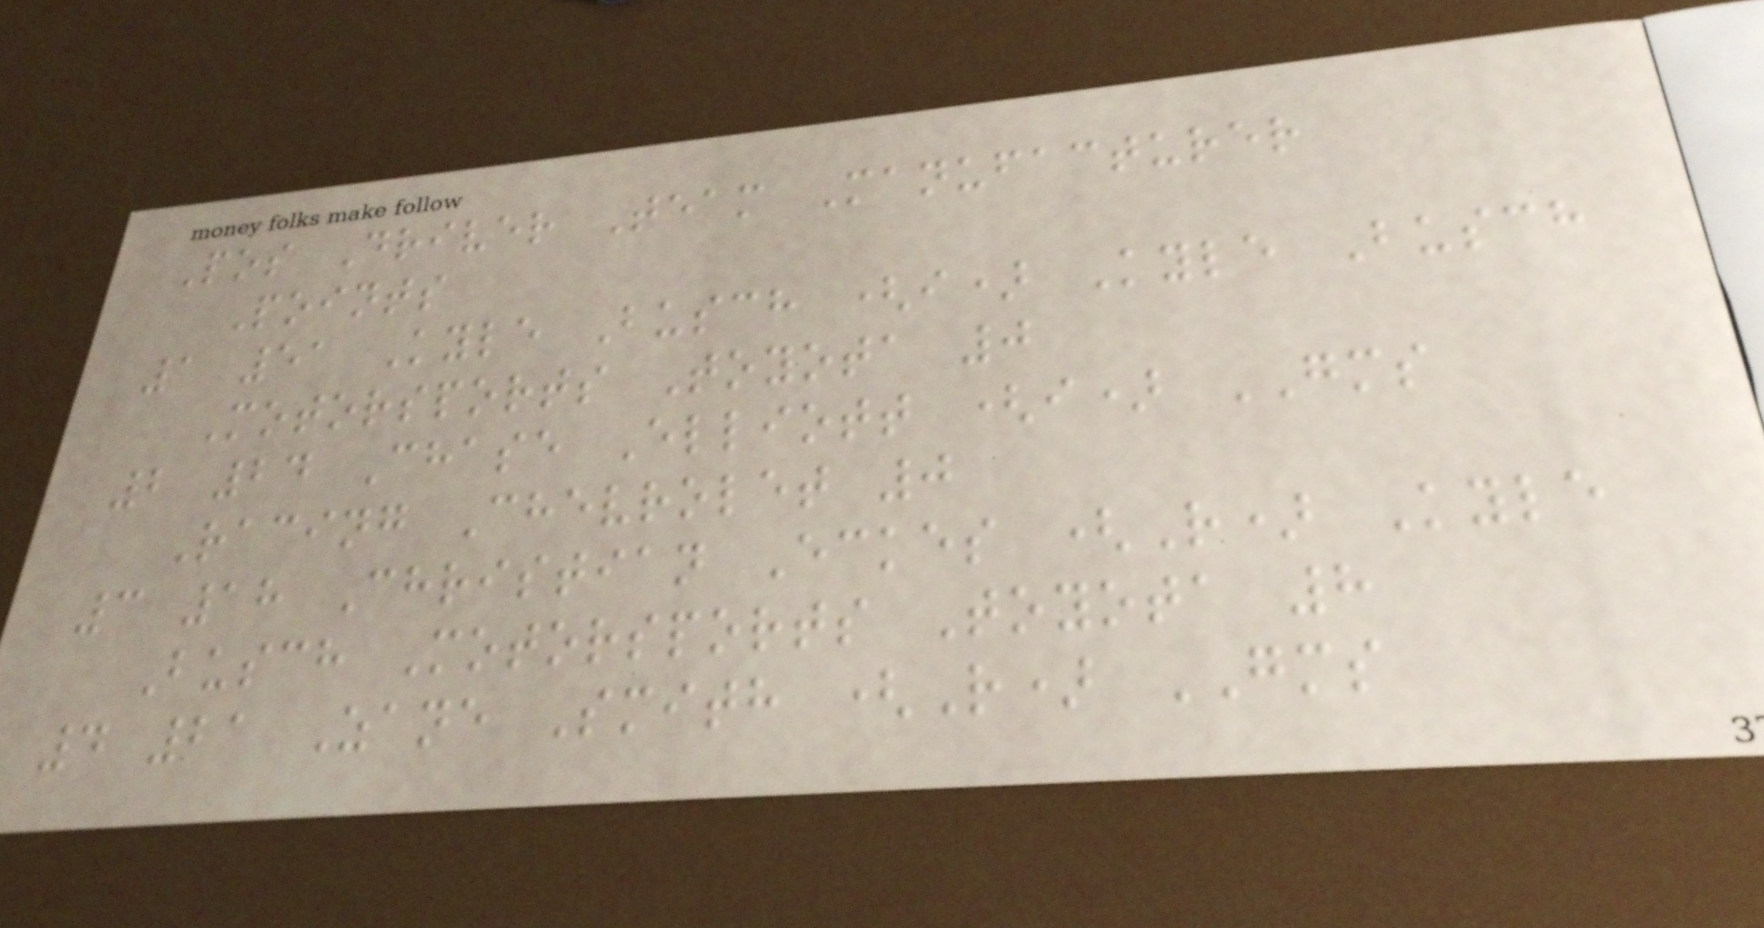Pos Driver Team Manufacturer
Points
1 51 Kyle Busch (i) Kyle Busch
Motorsports Toyota 0
2 24 Chase Elliott (i) GMS
Racing Chevrolet 0
3 18 Christian Eckes (R) Kyle
Busch Motorsports Toyota 8
4 21 Zane Smith (R) GMS
